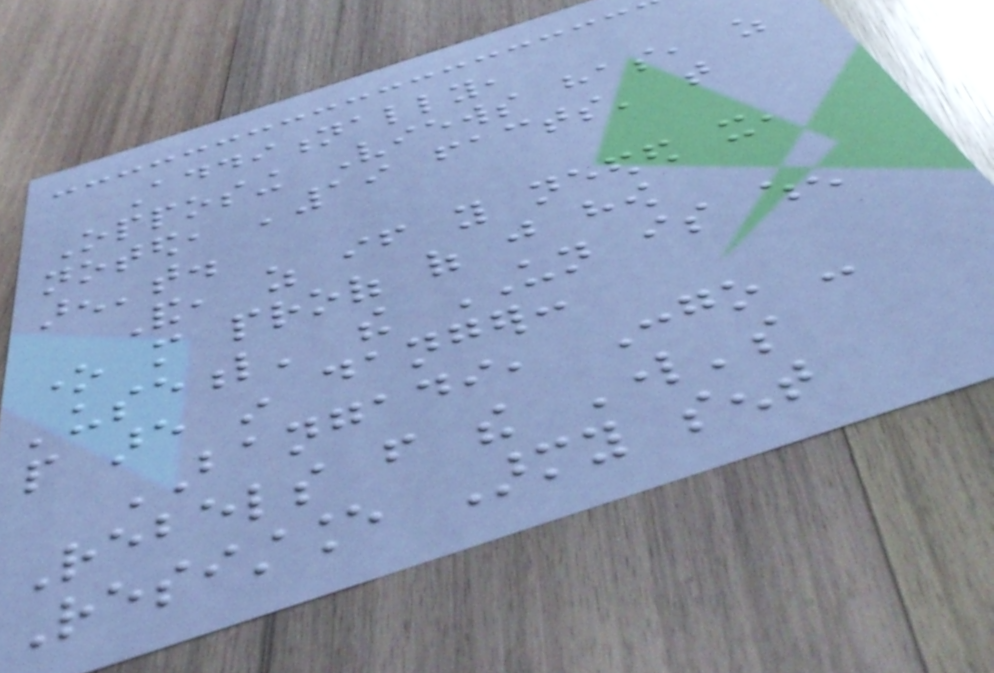Additionally,
Opposing Views has, as
noted, '19 facts' that
aren't.
And, as if you needed it,
one more proof of just how
'useful' the UN is when
people are in danger:
BANGADI, Congo -
Rebels from the Lord's
Resistance Army sent
